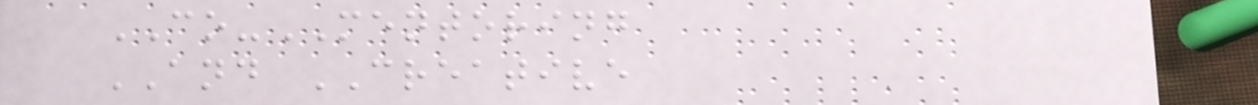CO-MENTORING
AND CREATIVE
